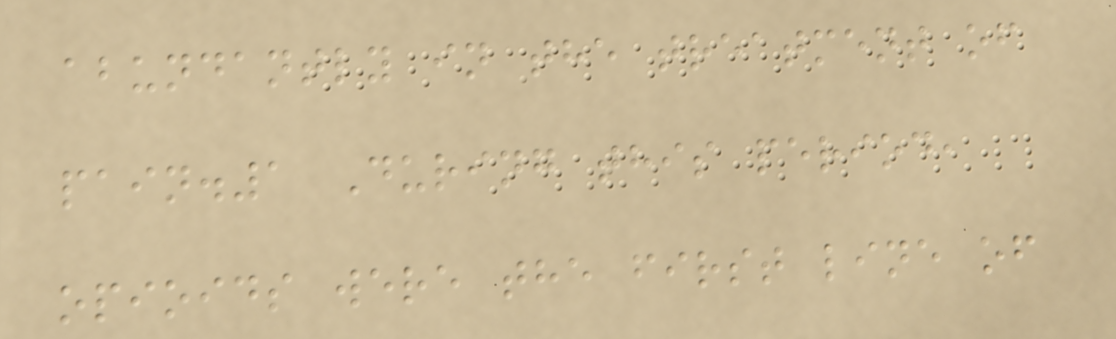abundantly in the treatment of
pain.1 During this period,
opioids were the first line of
